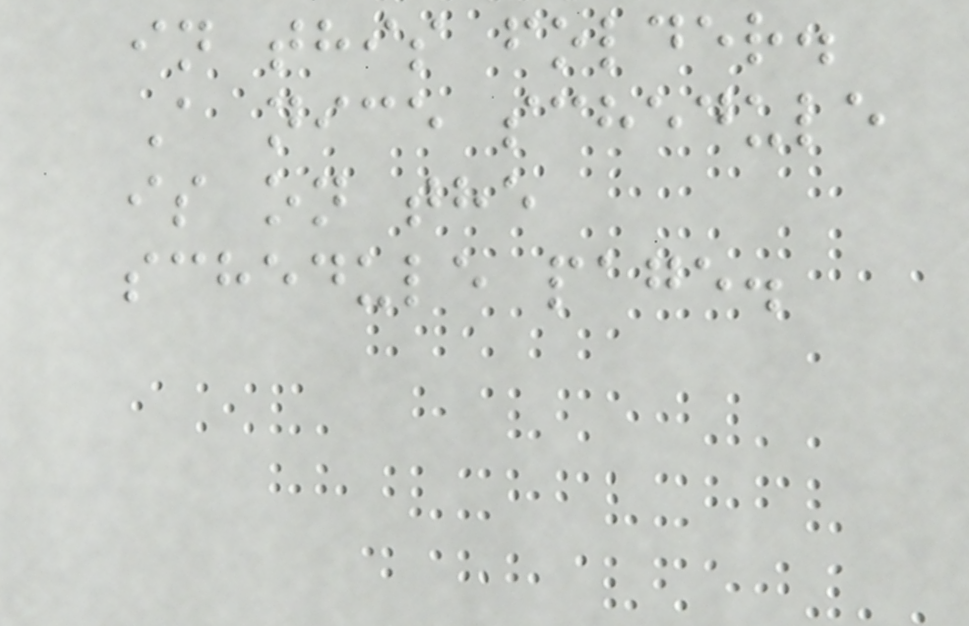in this folder.
A nice schedule
is on the
schedule page.
